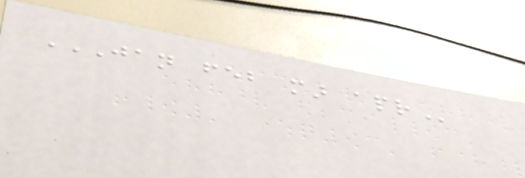JAN FEB MAR APR
